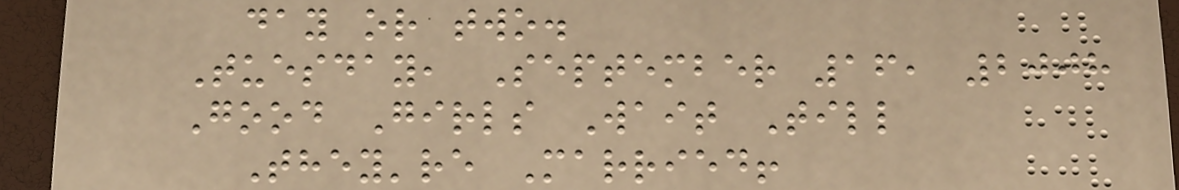day or two.
Tuesday, September 16, 2008
Good Girls Wait Till
They're Married!
